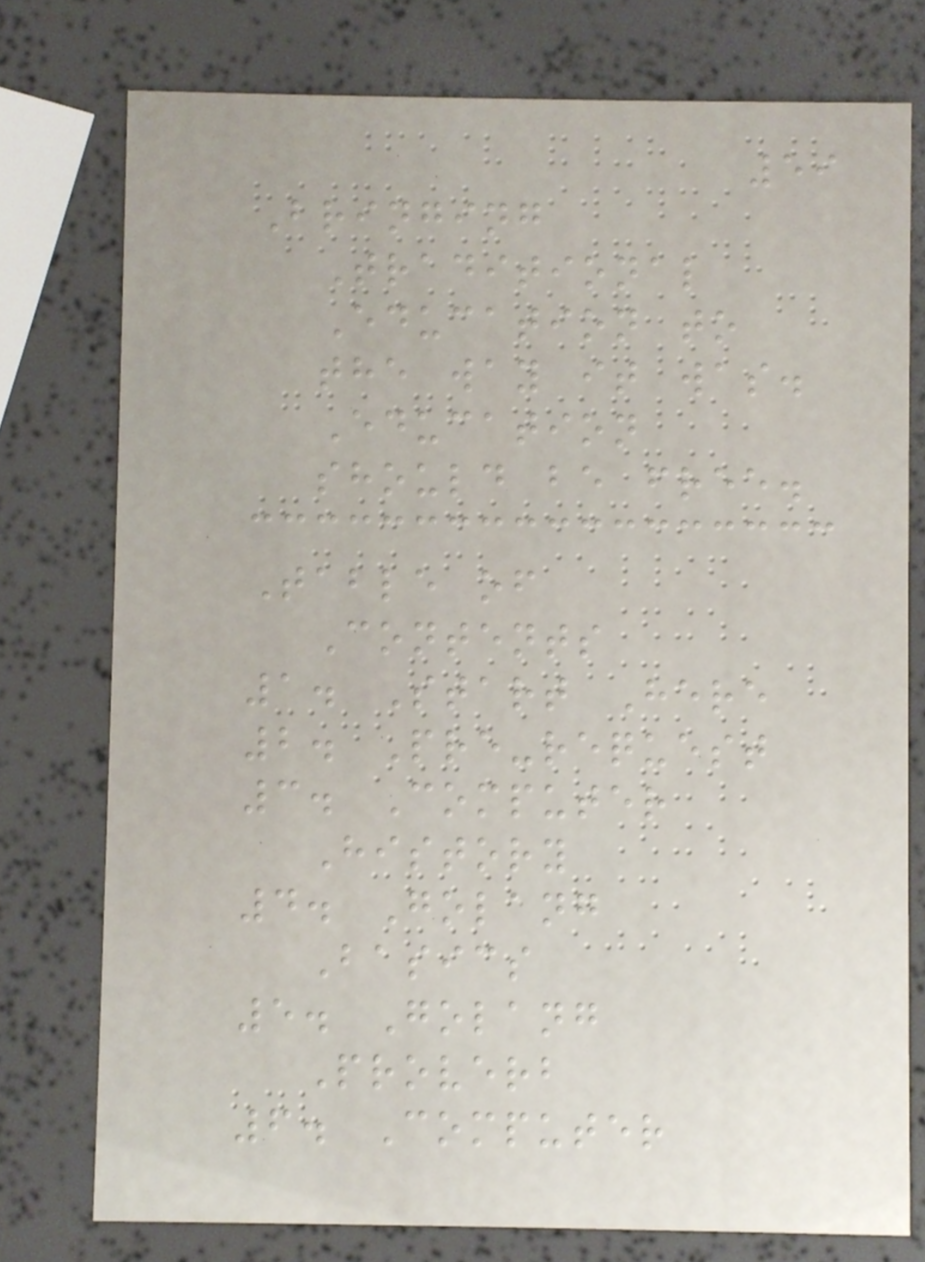59
Bringing
Traditional
Education to
the way it was.
Education
should be free.
Table of
Contents
1. Start Here
2. Pre-request
3. Computer
History
4. Golang
Basics
5. Golang
Proverb
6. Computer
